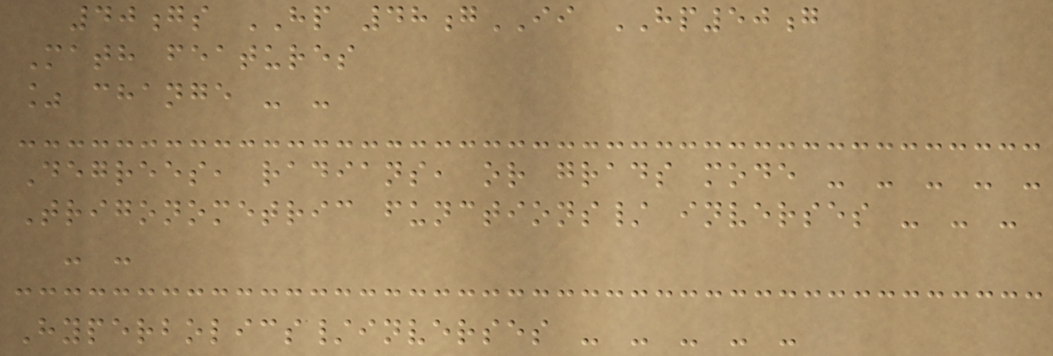40gs HP 48gII HP50g
Math features
% change - -
Degrees, radians, or grads mode - - - - -
Trigonometric functions/ inverses - - -
- -
Hyperbolics/inverses - - - - -
